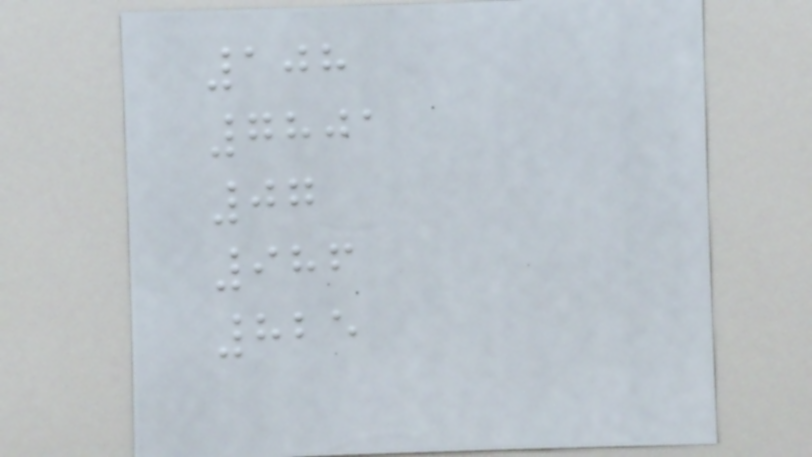108
7801
07
986
825
